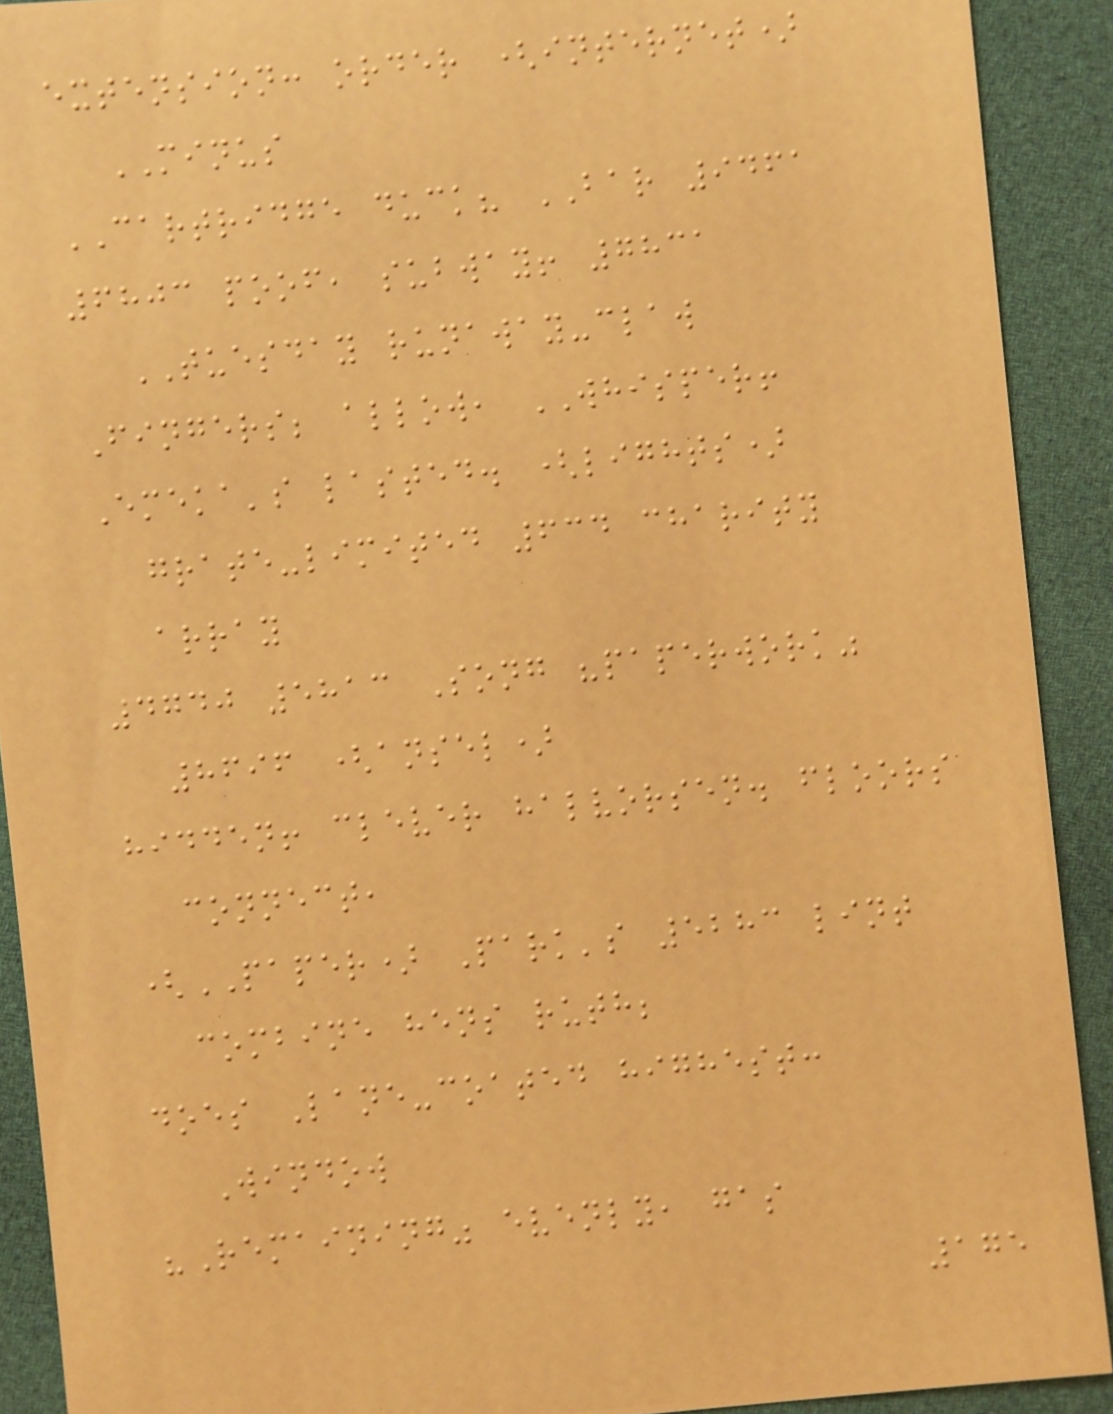extension: order (internet)
MINUS
CARTRIDGE duck? BAR 9461
6803 poof, subway! 7831
TUESDAY runaway-claw
Fingers; allow, WHISPER!
Emeka's lasted. (lights)
grate-limited 634 charity
array
4740 5813 Song "paperwork"
8696 (ansel)
hidden! clever halvorsen. floors
connect,
(PAPER) Park's 5283 lint
combine hens ruth;
does Lane-coated highest:
Window
"Remaining" evenly, gas
175
